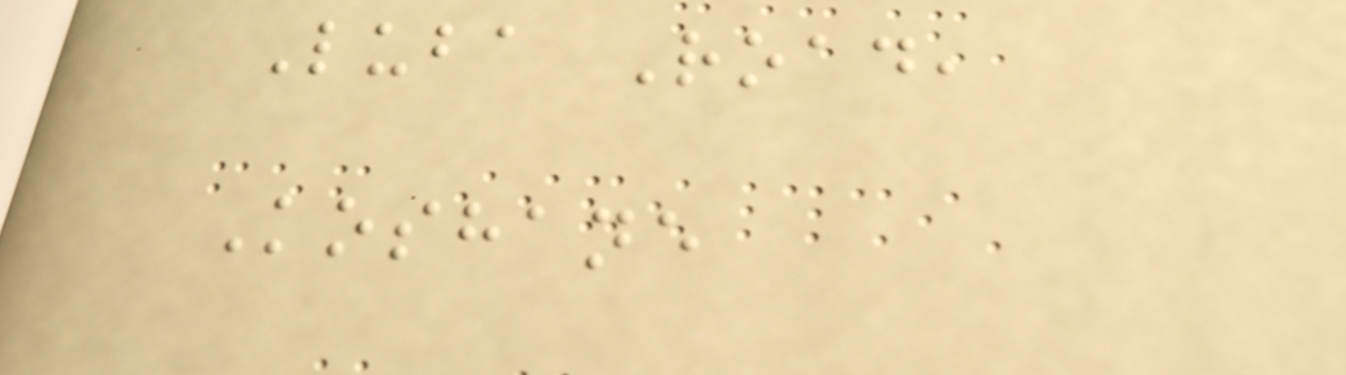Luba Road,
Koshane
